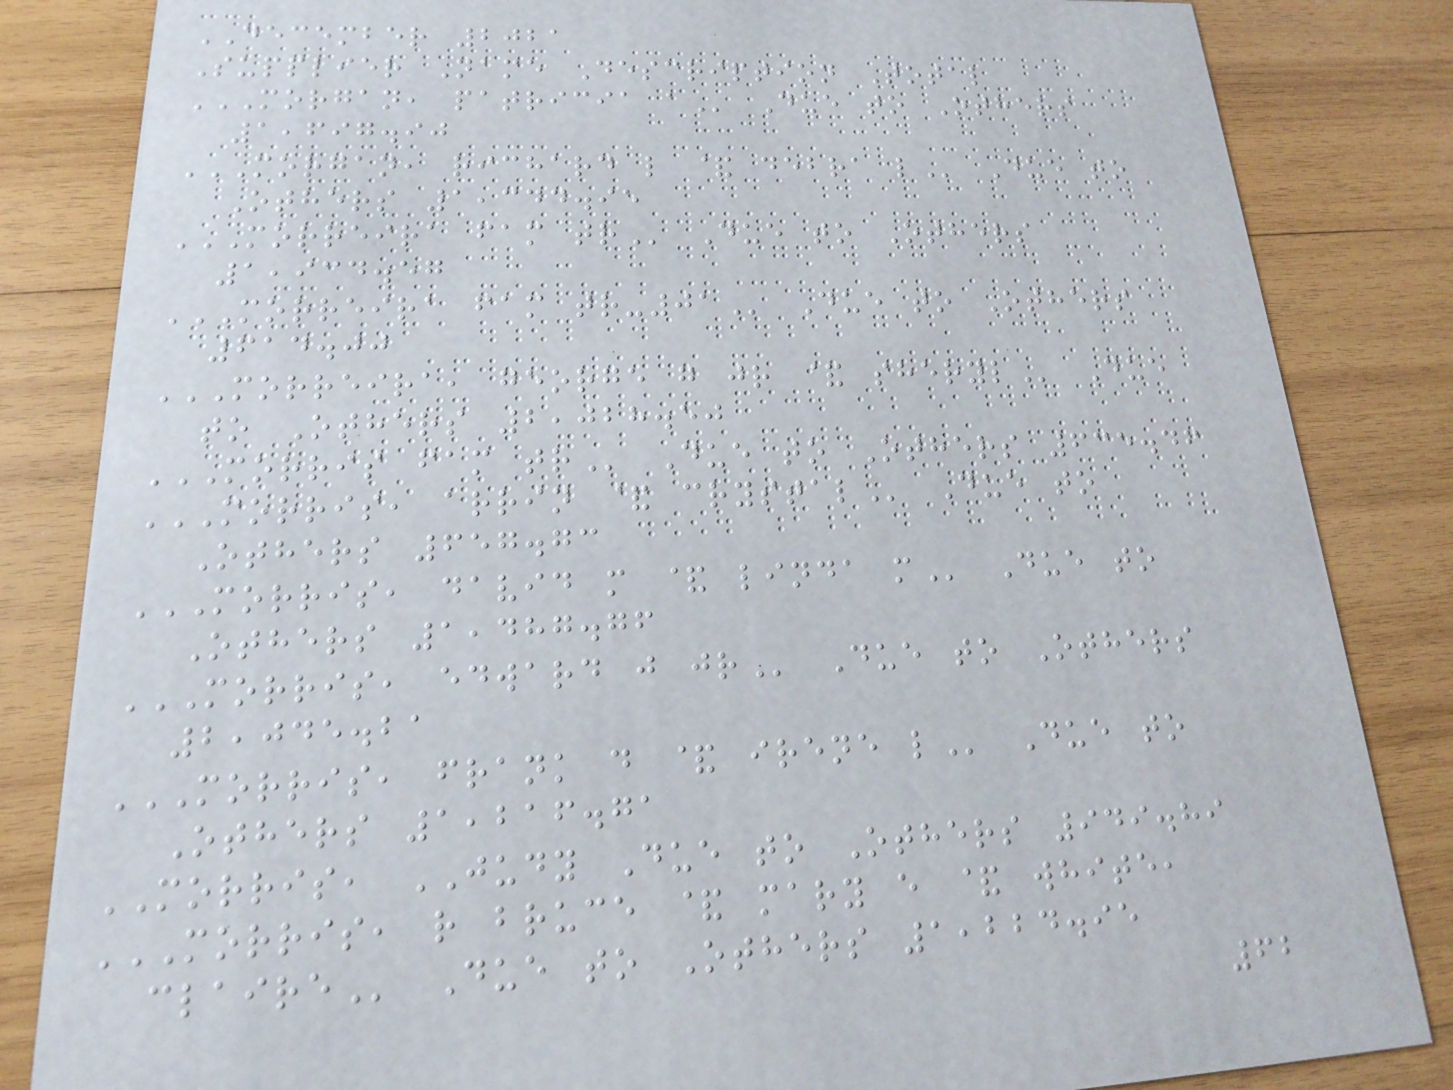DECEMBER 2021
Supplier Name Description Total
MORGAN, PATRICIA A Due to Others
1,697.90
MORGAN, RICHARD L & DEBRA L Due to
Others 1,344.95
MORREIRA FAM TR Due to Others
1,934.57
MORREIRA FAM TR-01 Due to Others
614.00
MORREIRA, GEORGE G JR & SHERYL Due
to Others 2,028.50
MORRIS FAM TR Due to Others 635.46
MORRIS, ARRIN & CRYSTAL Due to
Others 657.73
MORRIS, DAVID M & LINDA M Due to
Others 1,487.76
MORRIS, EDWARD J JR Due to Others
2,045.21
MORRIS, FRANK D & IRENE L Due to
Others 1,216.71
MORRIS, JUDY Due to Others 949.89
MORRIS, R BRUCE & MARY E & WHITE,
CLAIRE Due to Others 1,224.95
62
